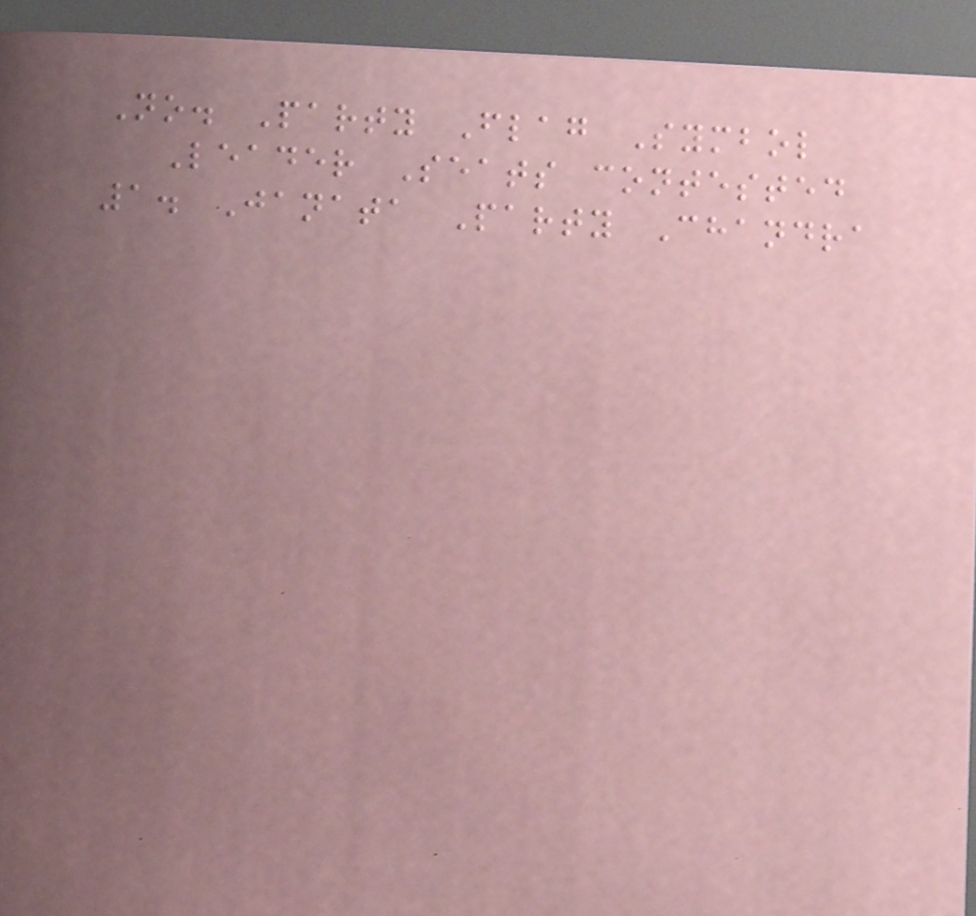No. Party Flag Symbol
Leader Seats contested
1. Janata Party Chandra
